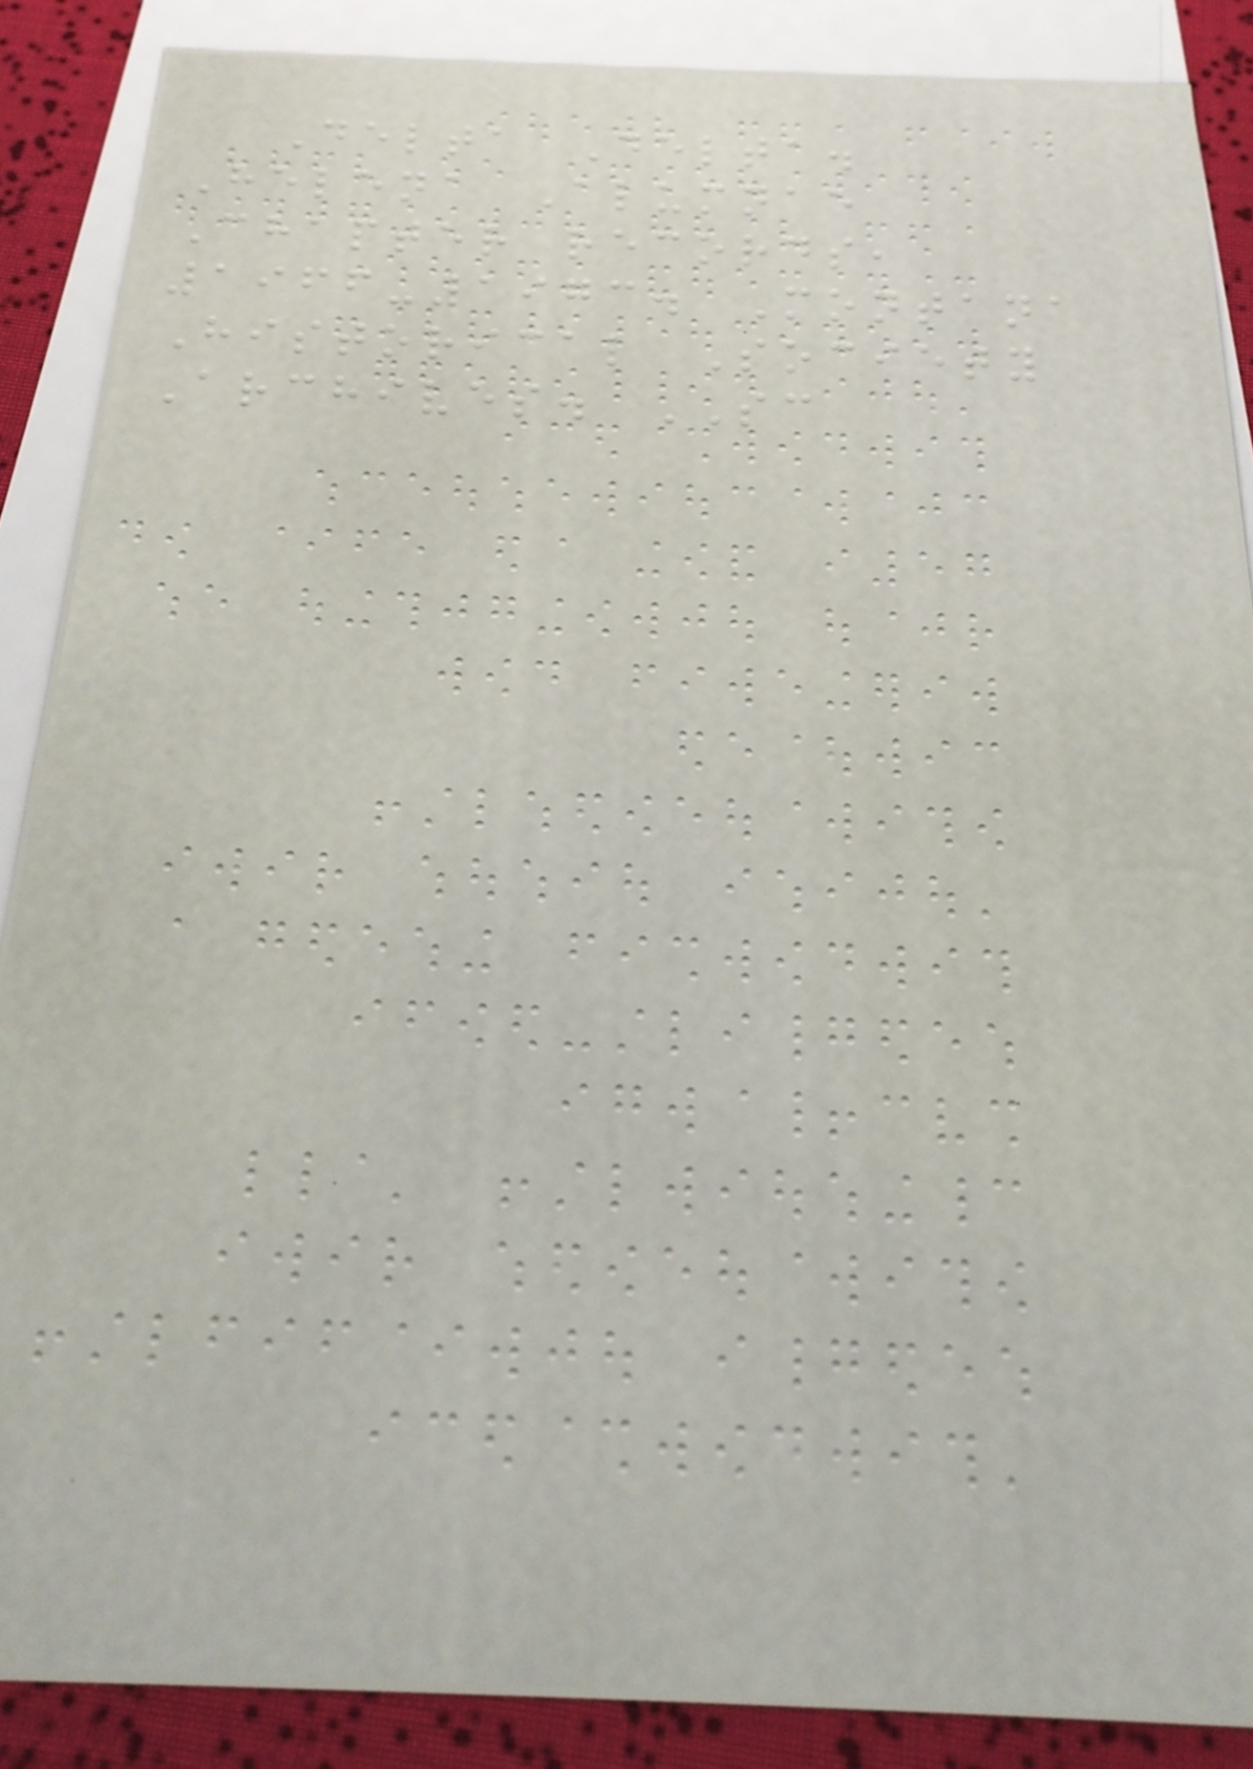Delta Delta.
Helena Alumnae
Chapter records,
1966-1973. Montana
Historical Society
Archives. SC
